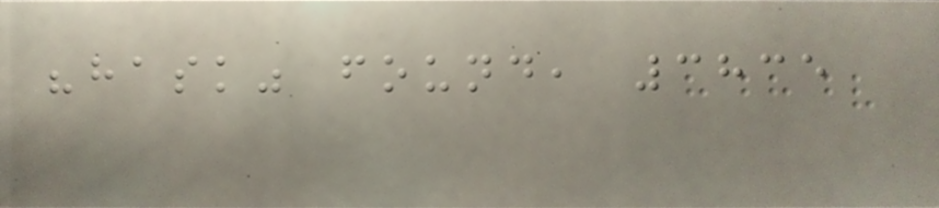"hask" found, 3835
